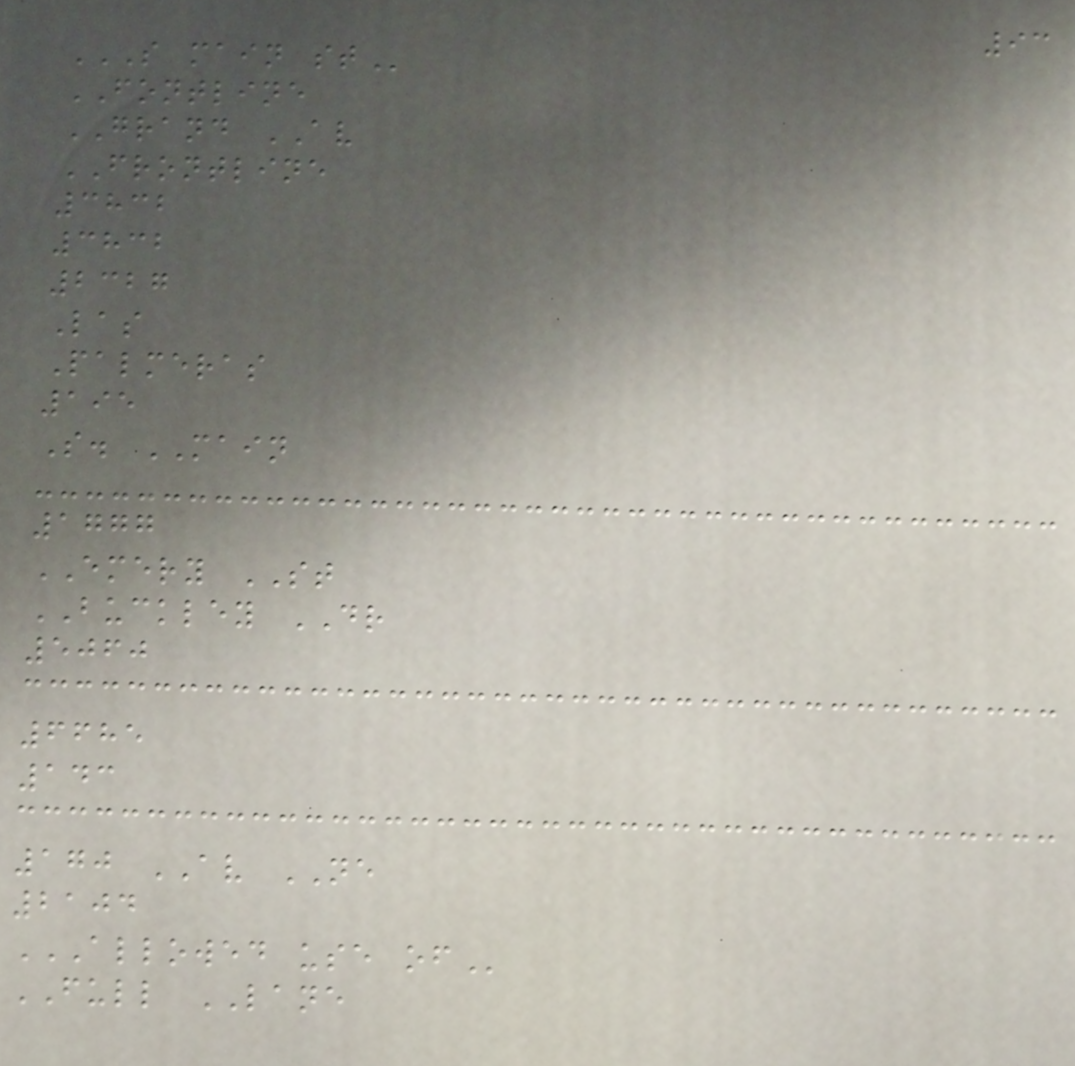93
S MAIN ST
FONTLINE
GRAND AV
FRONTLINE
3832
3832
2327
Las
Palmeras
195
S. MAIN
1777
EMERY ST
BUCKLEY DR
5060
6685
143
170 AV NE
2104
ALLOWED USE OF
FULL LANE
